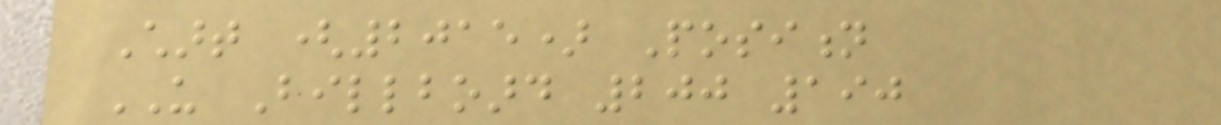Chart (2015) Position
US Billboard 200 190
